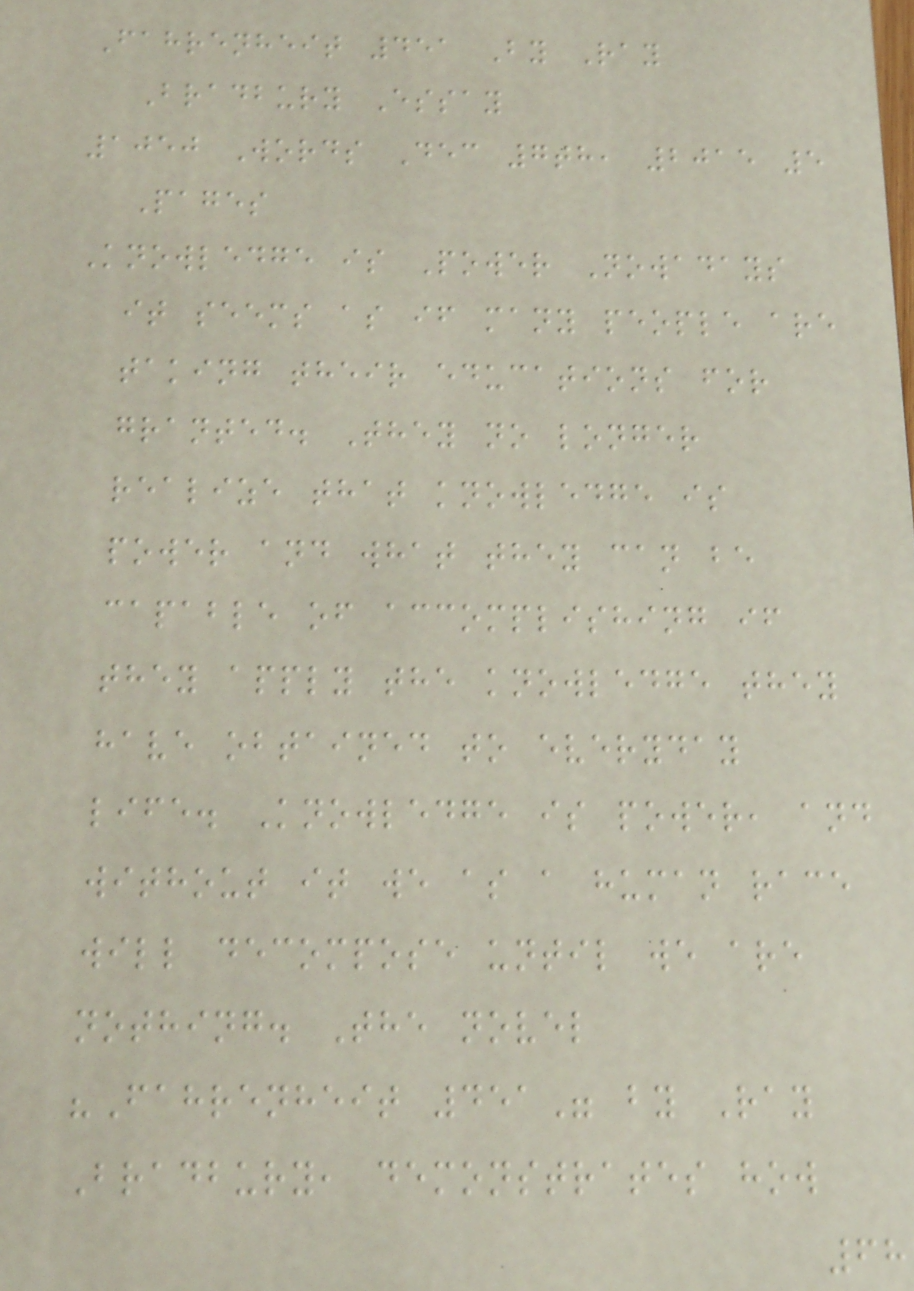Fahrenheit 451 By Ray
Bradbury Essay
1050 Words Dec 7th, 2015 5
Pages
Knowledge is Power Nowadays
it seems as if many people are
taking their educations for
granted. They no longer
realize that knowledge is
power and what they can be
capable of accomplishing if
they apply the knowledge they
have obtained to everyday
life. Knowledge is power, and
without it we as a human race
will decompose until we are
nothing. The novel
"Fahrenheit 451" by Ray
Bradbury, demonstrates how
68
